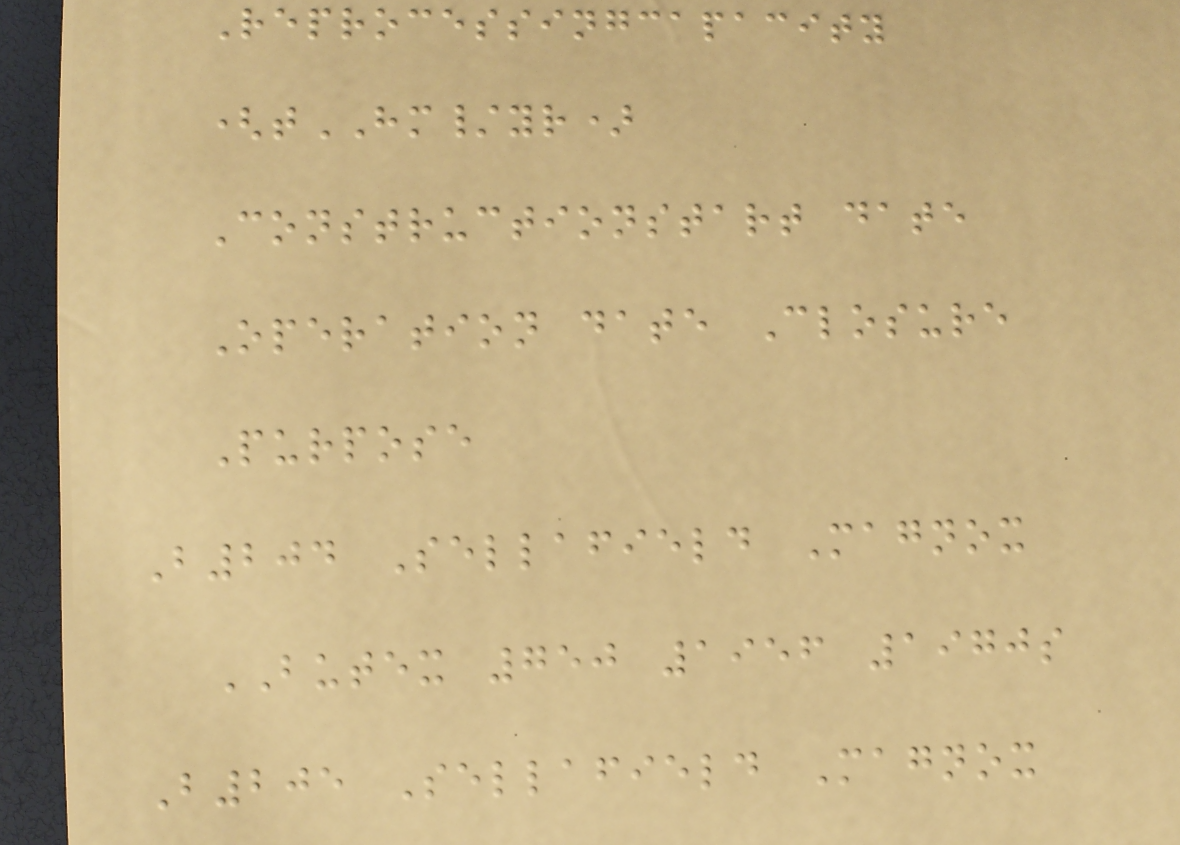Reprocessingcapacity
(tHM/yr)
Constructionstart date
Operation date Closure
Purpose
B204 Sellafield Magnox
BUTEX 750 1956 1970s
B205 Sellafield Magnox
